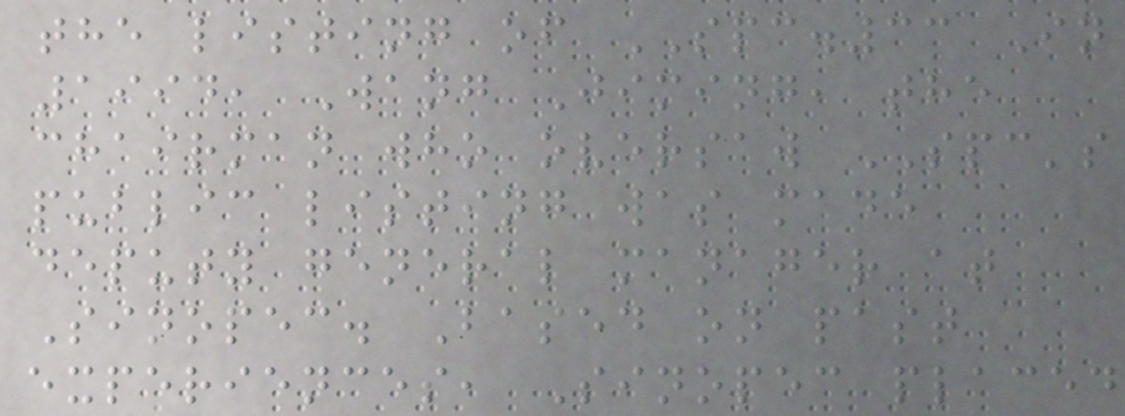the listing of SPC.33 In
1994, Wang Jiming, the
chairman who oversaw SPC's
public listing was made
deputy general manager at
Sinopec. Based on past
experiences, Sinopec placed
